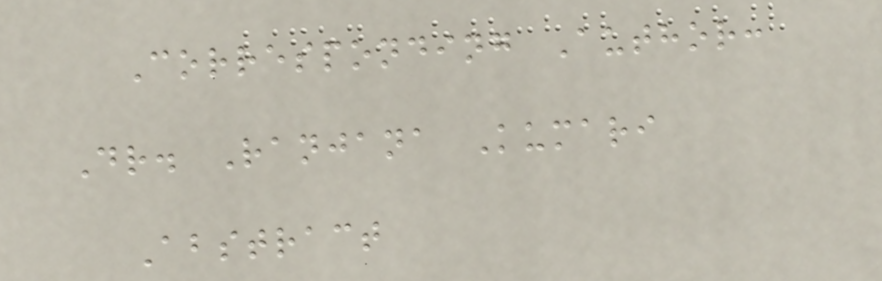Corresponding Author:
Dr. Ranjana Kumari
Abstract
